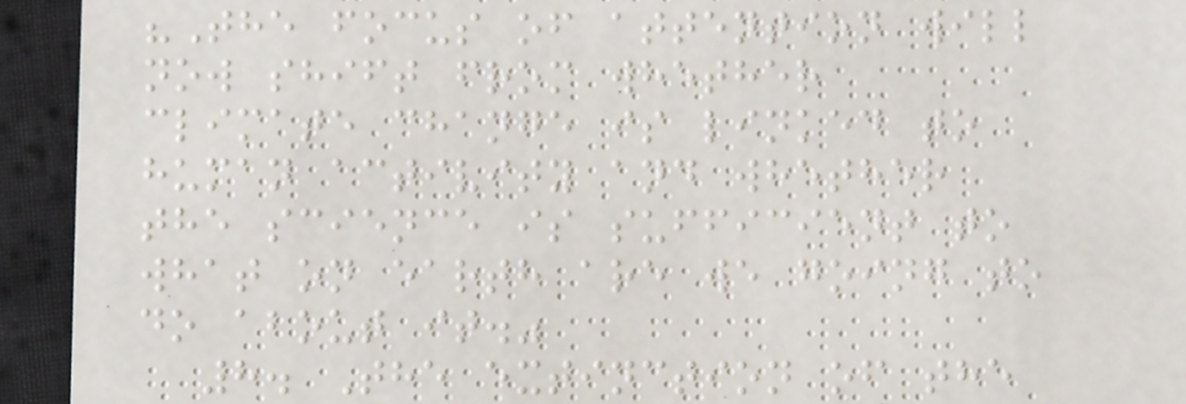"The focus of attention will
now shift from whether
climate change is linked to
human activity and whether
the science is sufficient to
what on earth are we going to
do about it."
8. The extinction of the
